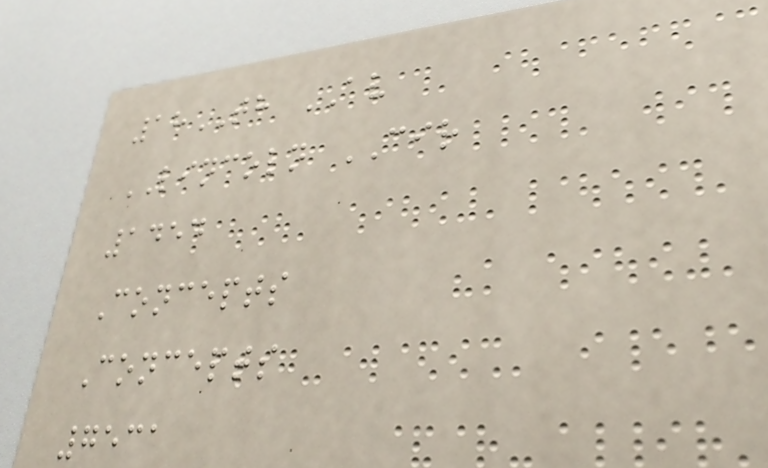18TH AV
LINCOLN CIR
1454
Concepts
Concepts
7531
